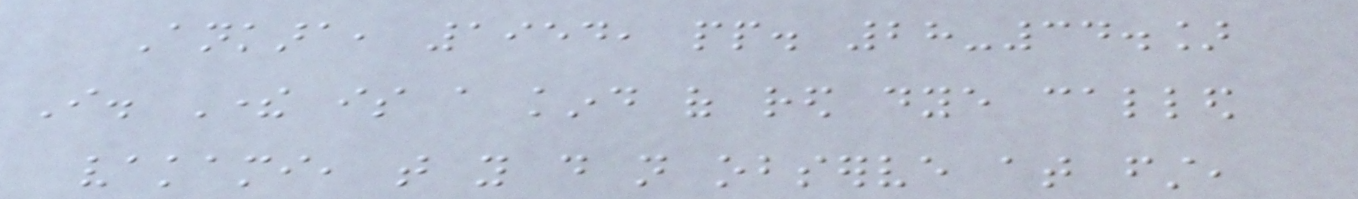Ankara, 1954, pp. 28-34.]
I. There is a kind of red dye called
vakami, that you do not observe at first,
